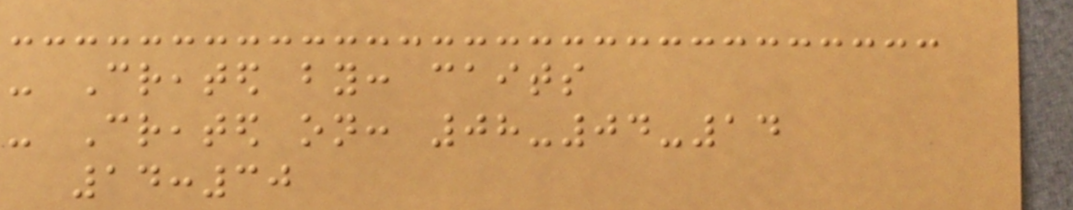- Created by: caits
- Created on: 08-04-14
14:30
